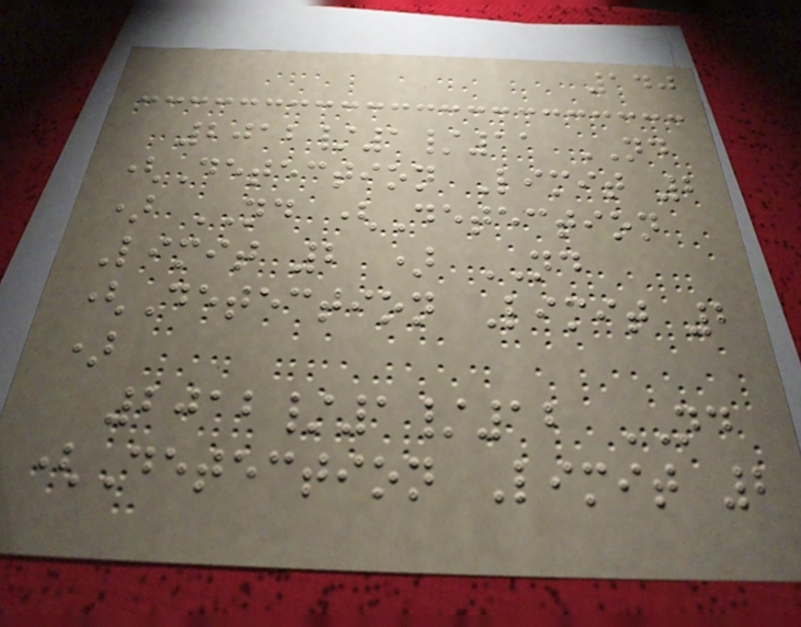140
2012/1/11 ND
(Detection Limit 2
) ND (Detection
Limit 2 ) ND
(Detection Limit 2
)
2012/1/12 ND
(Detection Limit 2
